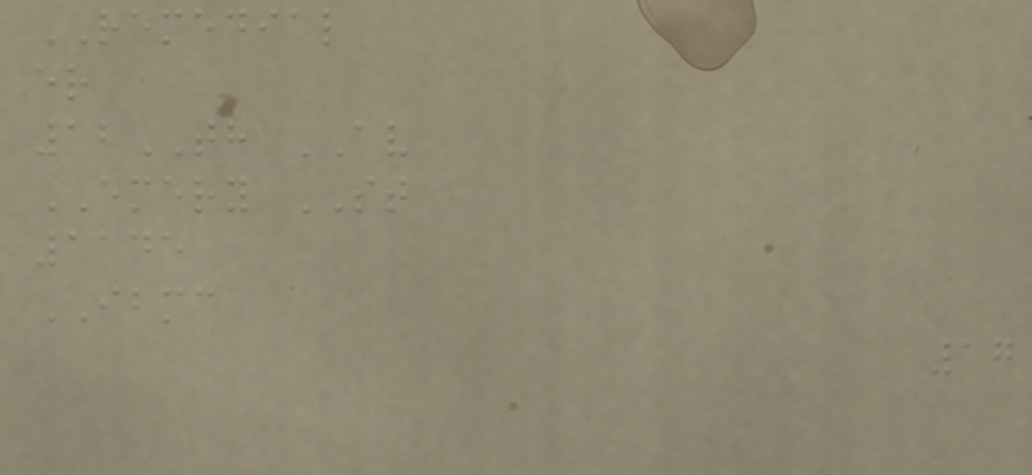REMEDIAL
er
12TH AV
EMERY ST
1145
IBMC
17
